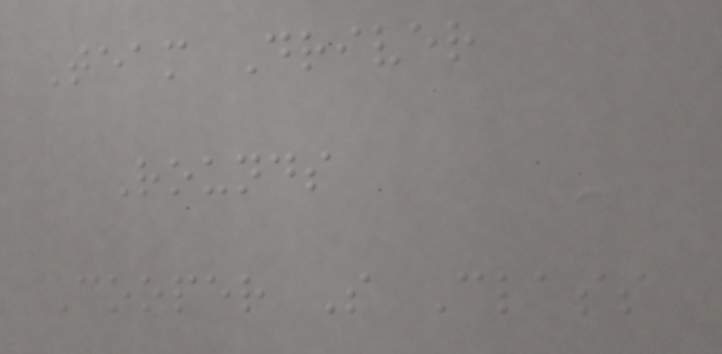Team Driver
Rounds
Cooper S Class
